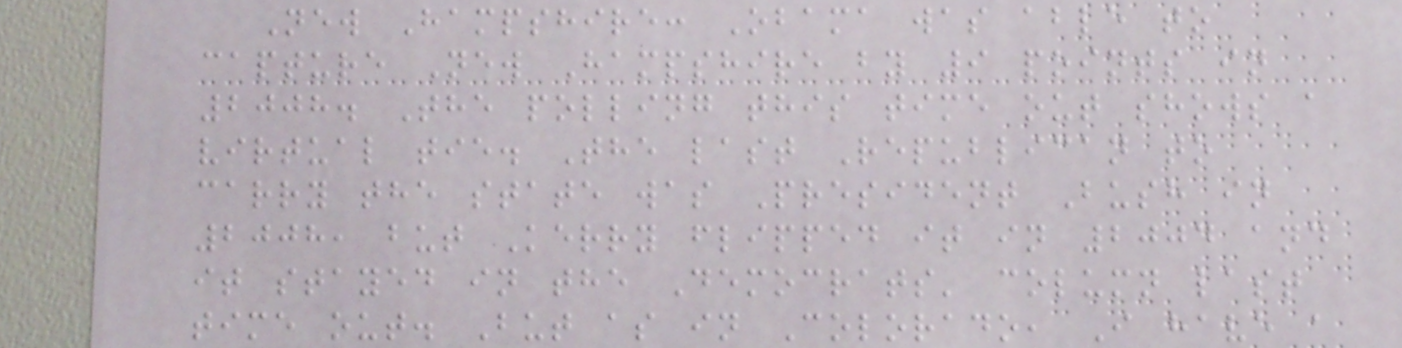New Hampshire: Obama was able to
capture New Hampshire by 9 points in
2008. The polling this time out shows a
virtual tie. The last Republican to
carry the state was President Bush in
2008, but Kerry flipped it in 2004 and
it stayed in the Democrats' column last
time out. But as in Colorado, I have a
